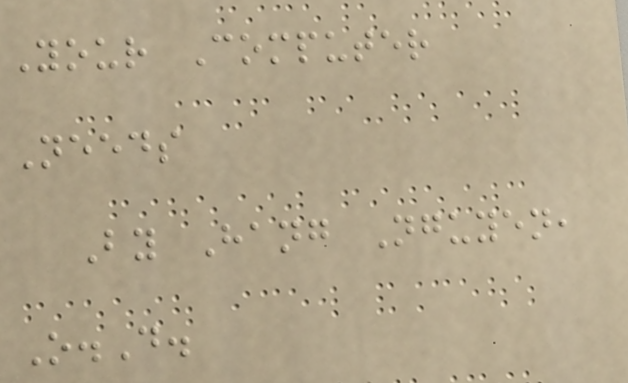Your Computer
Needs
By Hang Nguyen,
O.D.
